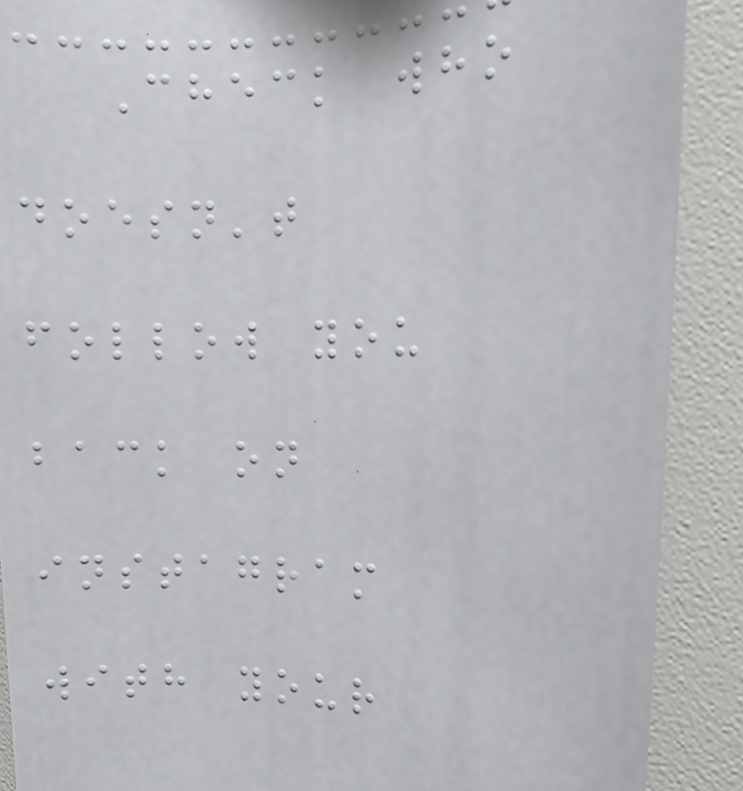Check who
doesn't
follow you
back on
instagram
with your
